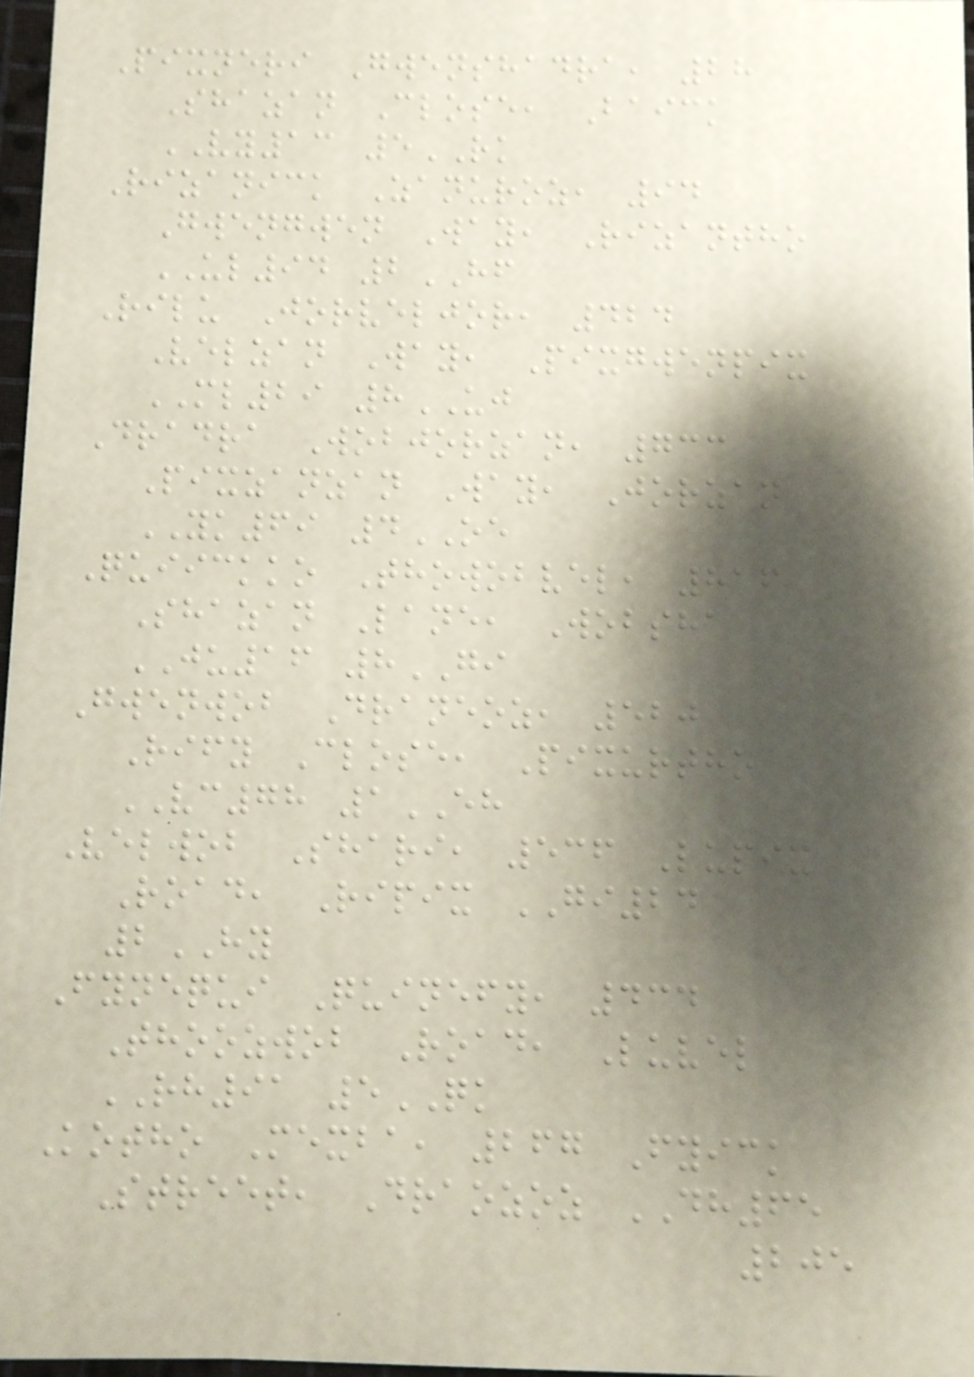Pixneri Gwenshadra, 28
Shazan Close, Baick
VY13 5RK
Rizanick Zanuroz, 94
Gwengwen Way, Rizantho
UL94 2HF
Rilu Jorveljor, 424
Velzan Way, Pixgwenpix
ML29 8UJ
Dradra Wobjorzan, 733
Pixzanzan Way, Jorzan
YK69 4OE
Quiickko Thowobvel, 816
Shazan Lane, Wobsha
JU16 8GI
Gwenwob Draneoz, 520
Rify Close, Pixurtho
VC78 1EH
Velwob Shari, 536 Lupix
Road, Ripix GI24
2HY
Fynequi Quinefy, 434
Thoozwob Road, Luvel
RH91 5QK
Kotho Mexba, 267 Fyick
Street, Draozoz DH65
205
